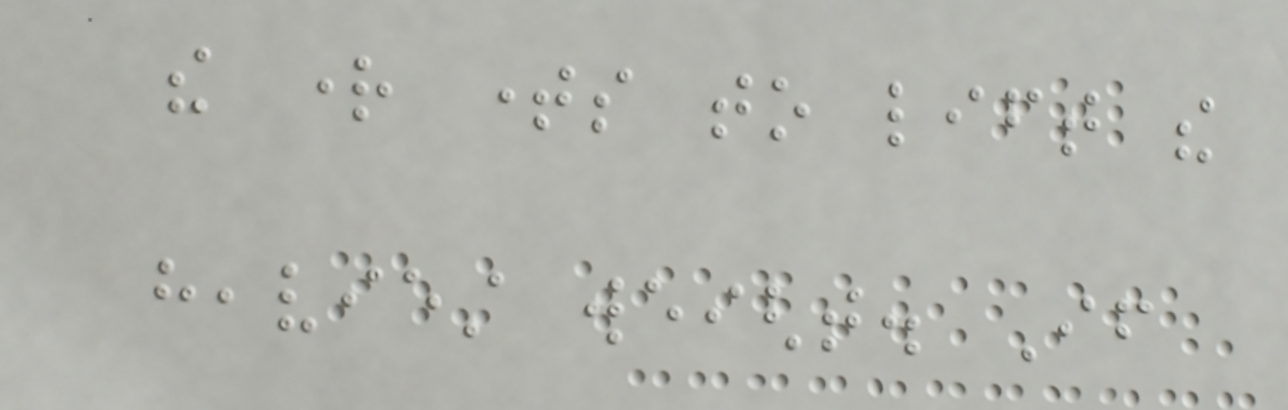the right times to lift the
heaviest weight. If
